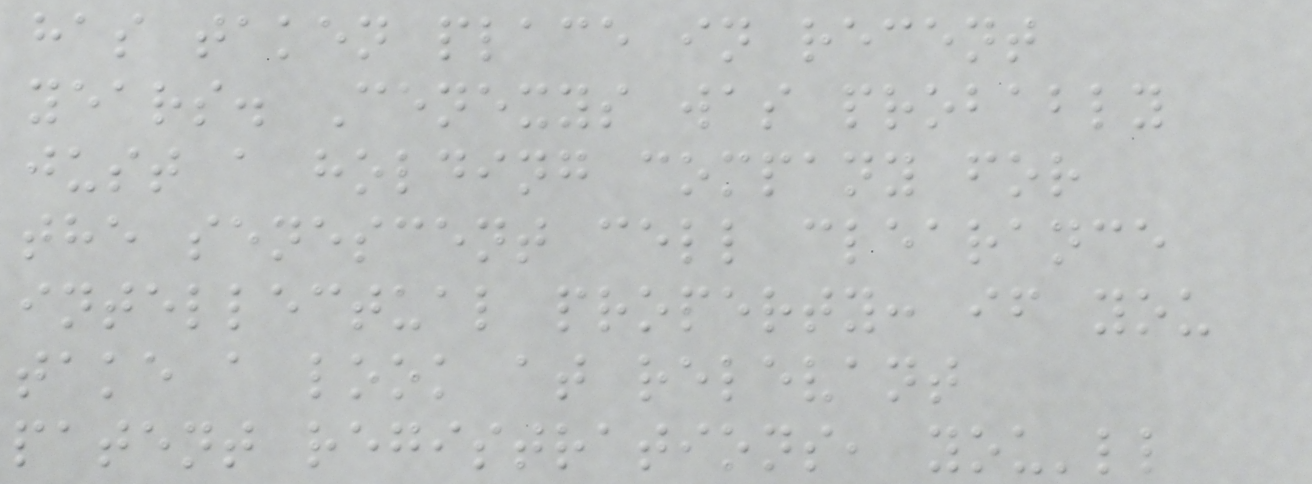has taken place in recent
years. Cenexys was probably
just a holding company for
the senescent cell clearance
intellectual property: if you
take a look at relevant
patent registrations, you'll
